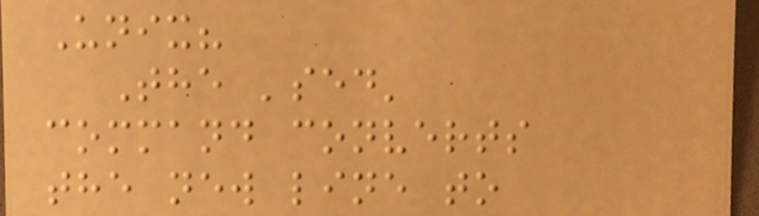Unix?
The 'sed'
command converts
the new line to
